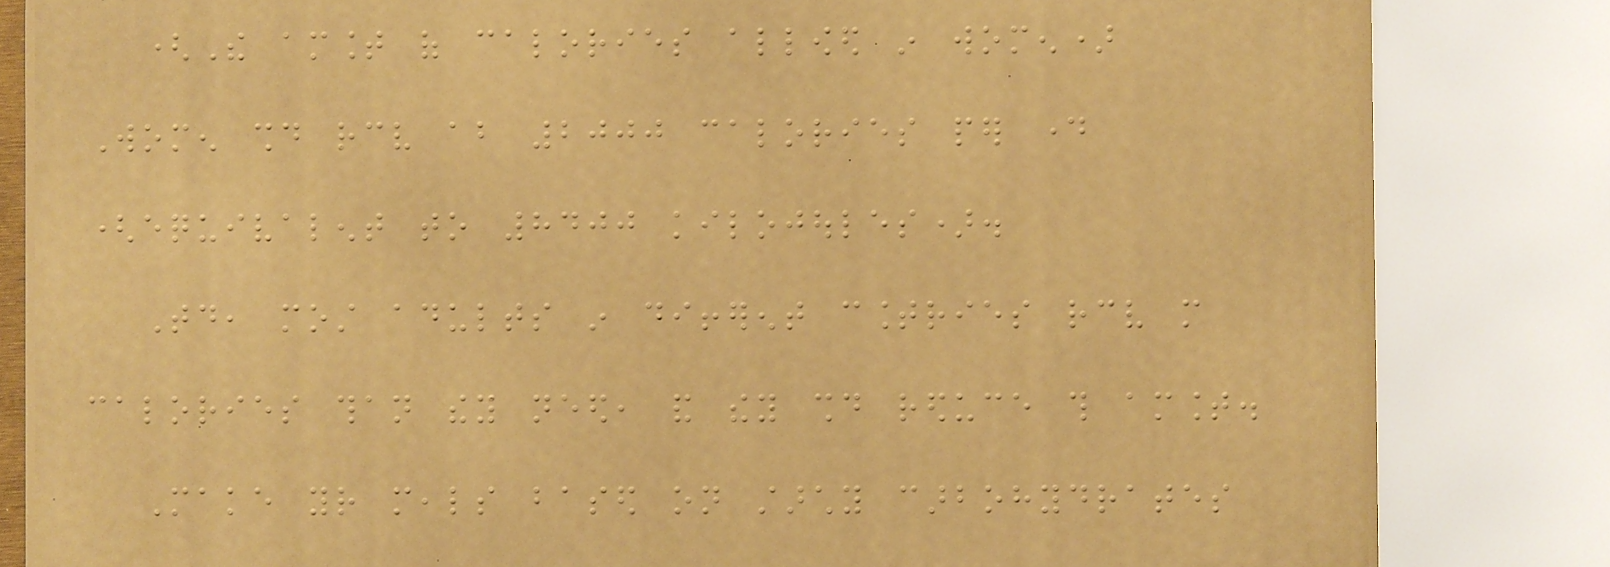(The amount of calories allowed in women)
Women should receive about 2000 calories per day
(equivalent to 8400 kilojoules).
Today, most adults in different countries receive more
calories than they need, and they should reduce this amount.
Make your meals based on starchy carbohydrates
